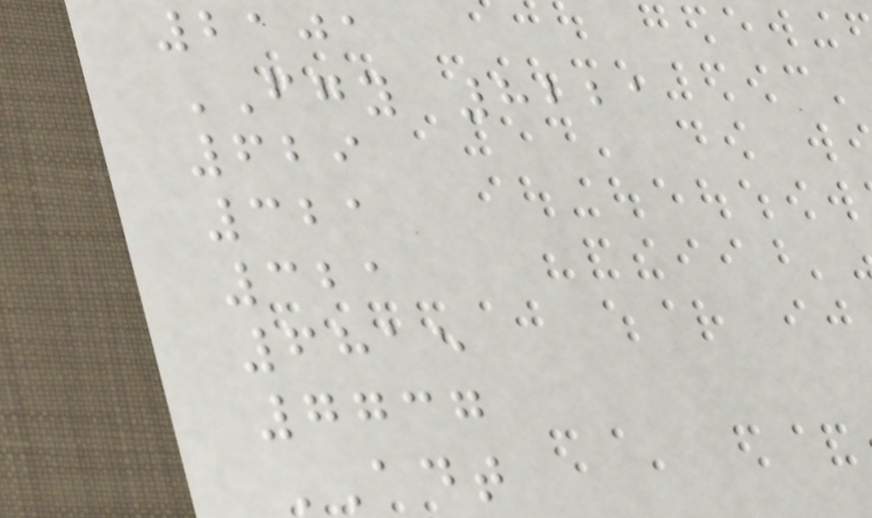2101
FGY 8221
629
321
321
6815
7737
ADT
